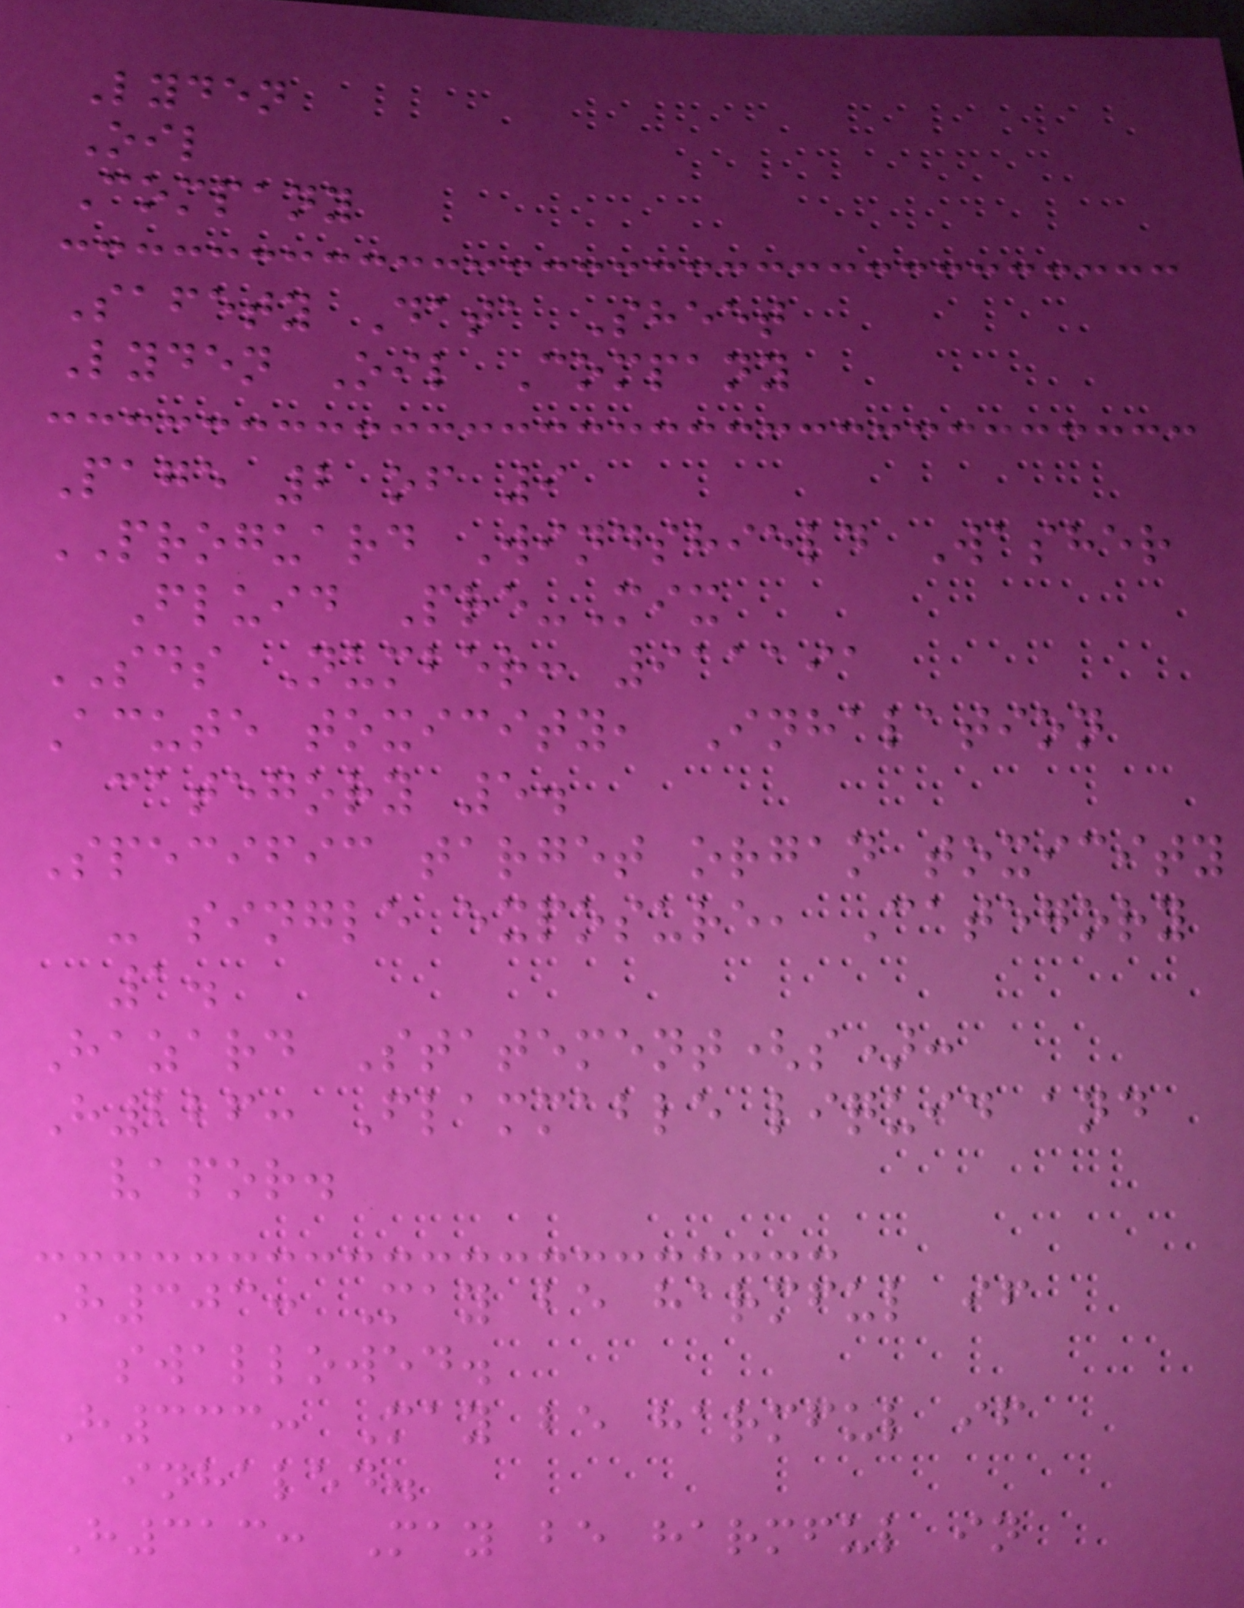Lyden
Oil
Company
Safety Data Sheet
Lyden Oil Company
Page 2 of 9
PROGUARD Windshield Washer
Fluid Pre-Mix
SDS Number: 911191
Acute toxicity, Inhalation
category 5.
Specific target organ toxicity
- single exposure, Category
1.
Hazard Statement(s):
H226: Flammable liquid and
vapor.
H303: May be harmful if
swallowed.
H333: May be harmful if
inhaled.
H313: May be harmful in
